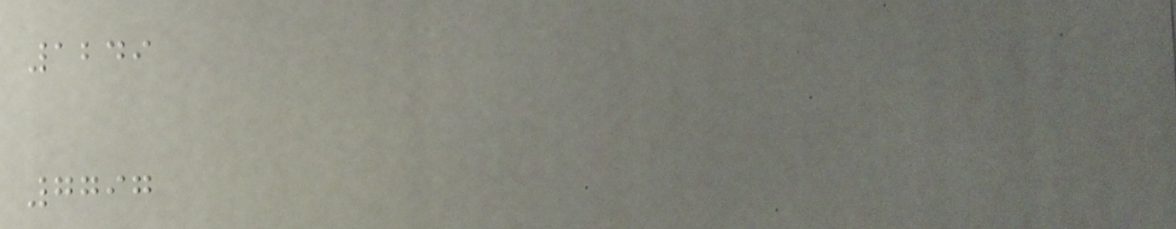1249
7797
